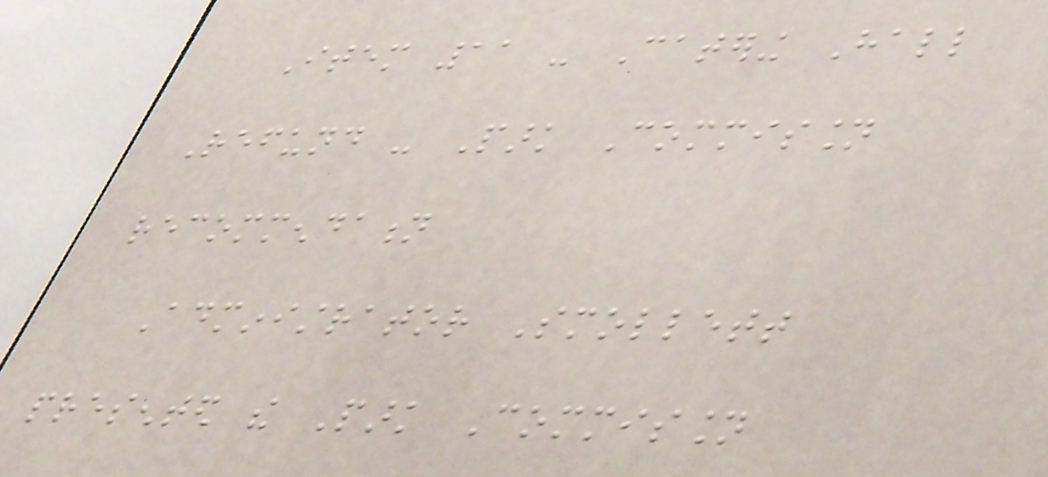Item 11 - Catering Hall
Refund - Park Commission
recommendation
Administrator Smollett
presented the Park Commission
